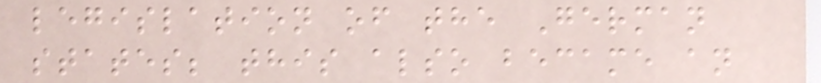legislation of the German
states; this also became an
